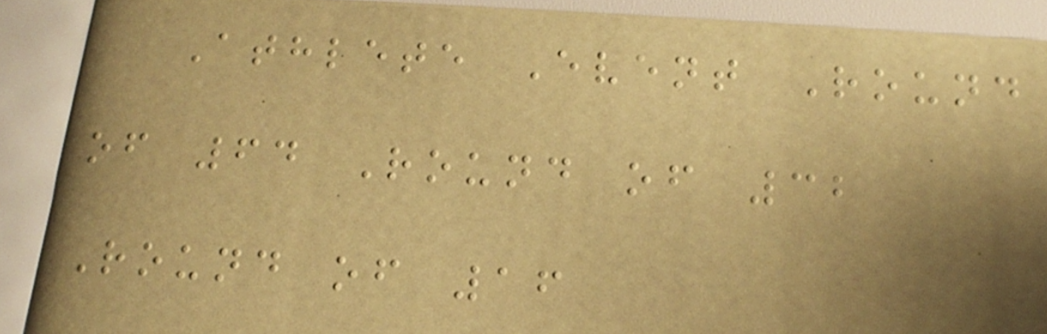Athlete Event Round
of 64 Round of 32
Round of 16
